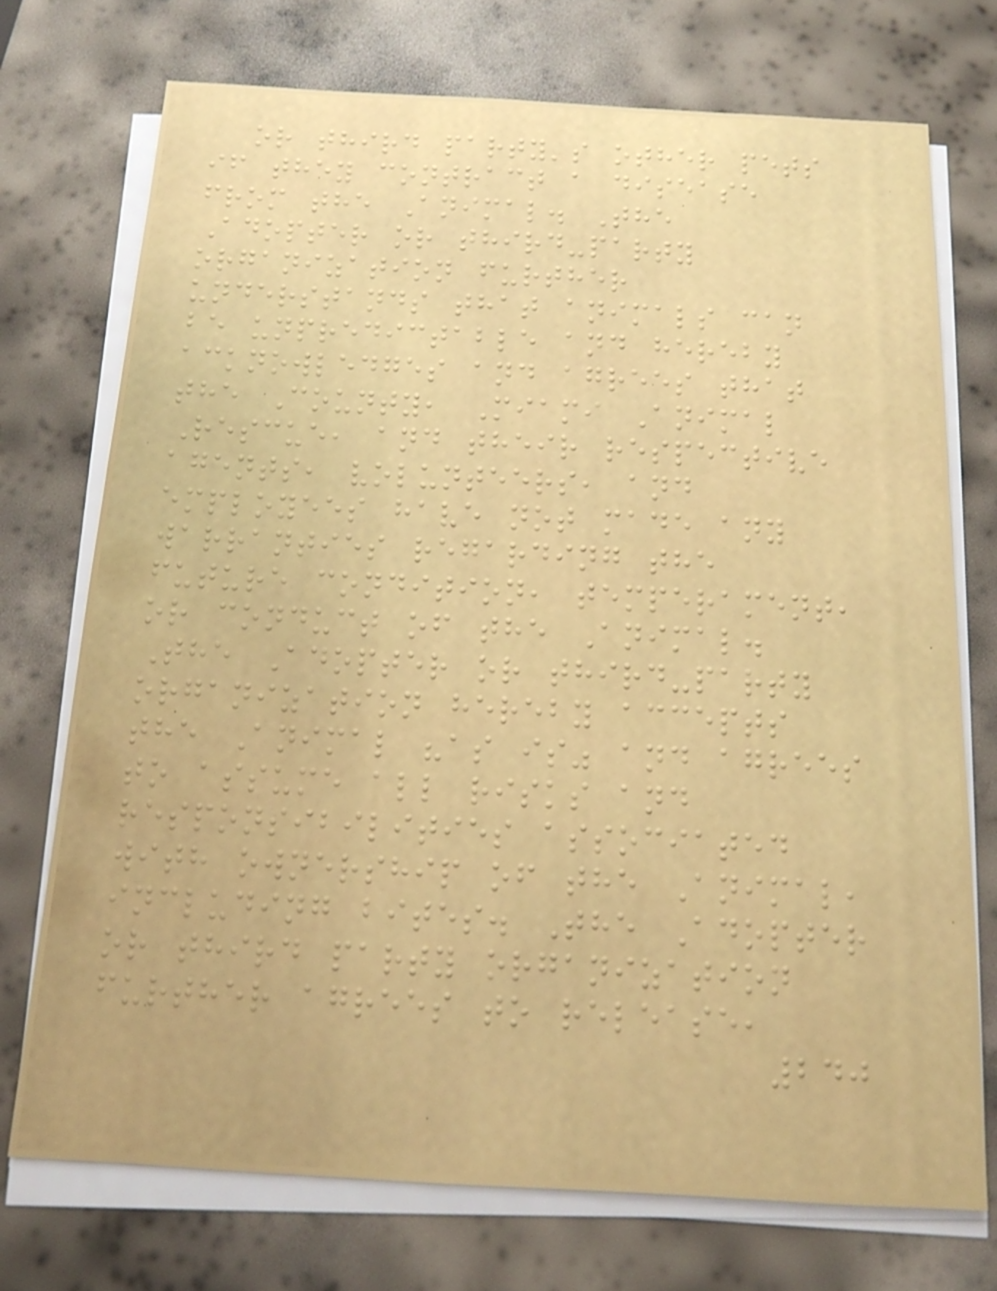or third party's other pets
if they contract a disease
from the Animal. The
Adopter or third-party
organization further
understands that animals can
be unpredictable and hereby
acknowledges and agrees that
the County, Miami Animal
Rescue, and their respective
agents, volunteers, and
employees have not made any
warranties regarding the
future condition, temperament,
or conduct of the Animal.
The Adopter or third-party
organization hereby accepts
the Animal "as is" and agrees
to assume all risks and
responsibilities associated
with ownership of the Animal,
including bites. The Adopter
or third party organization
further agrees to release,
240
